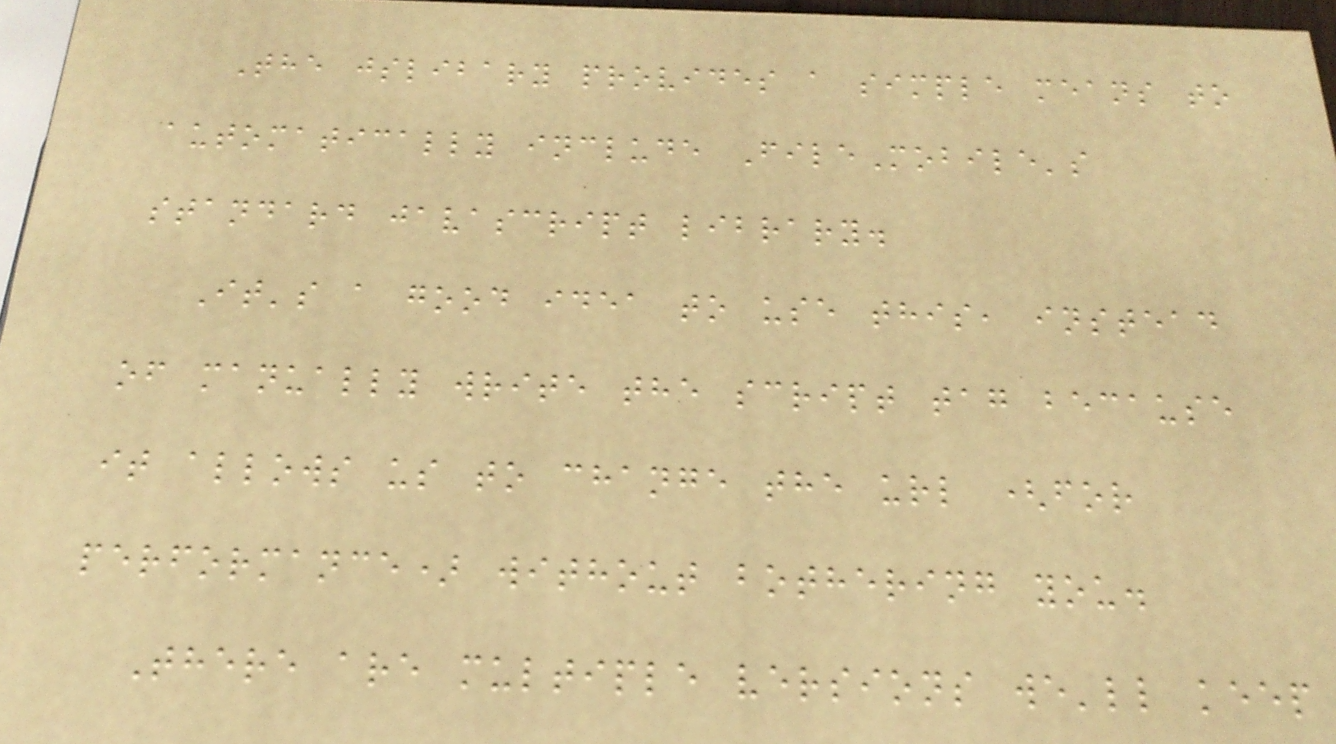The jslibary provides a simple means to
automatically include FileMobile's
standard javascript library.
It's a good idea to use this, instead
of manually write the script tag because
it allows us to change the url (for
performance) without bothering you.
There are multiple versions we'll keep
